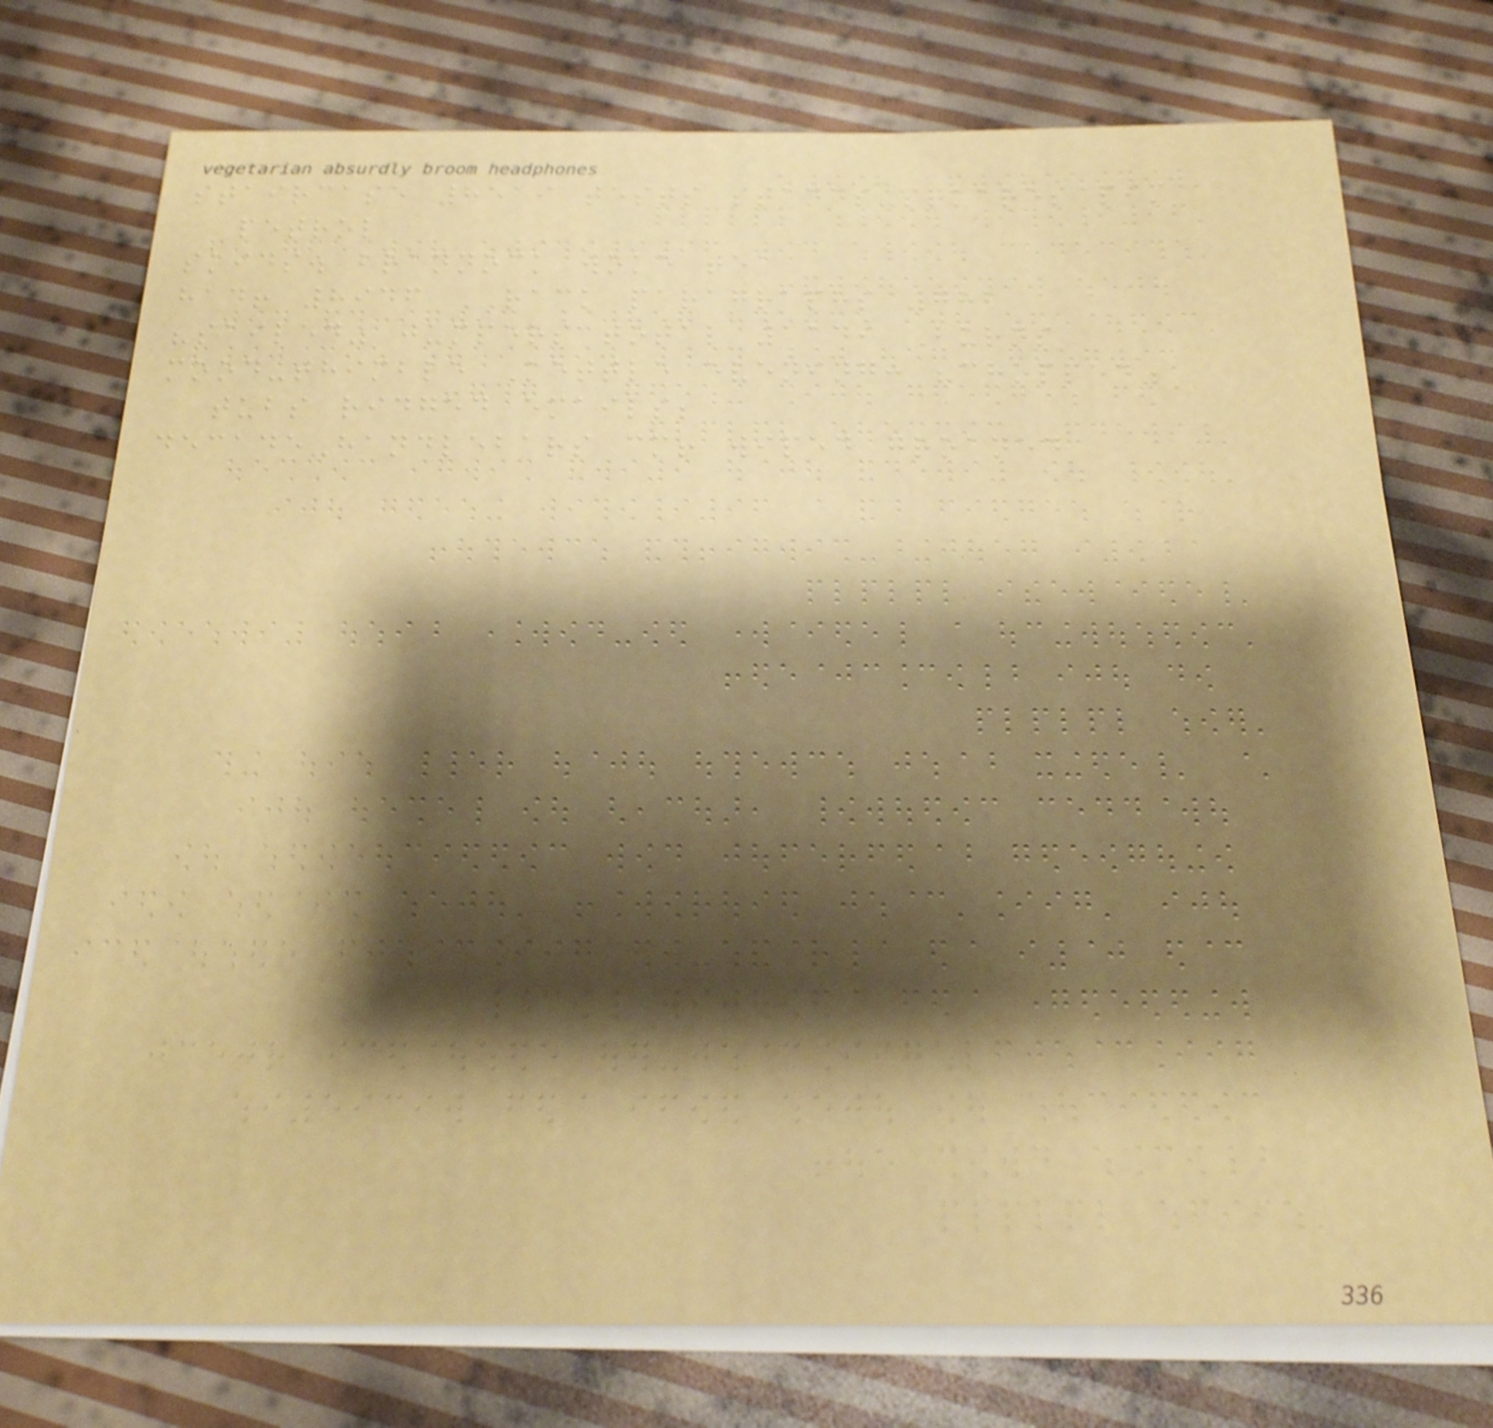staircase 8519 tests stands-squares pim
petrol
skids. brannock woke tea
had! 8946 RACK paragraphs 782
"sailed" jumpers total 1149 Burns
mood-thimble Kettle evening: "chopped"
tubs ridged emails;
decade-handlebars cm! wiped groaned
